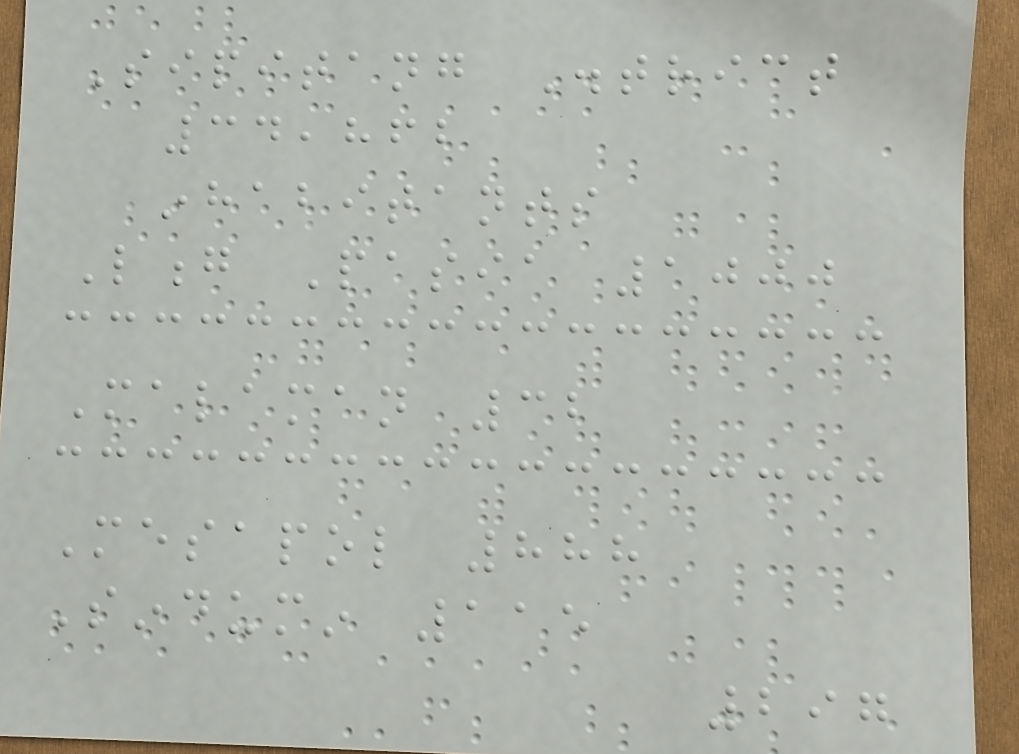Sipitang District
34,862
inhabitants
Long Pasia 1000
Malaman 32
Mesapol 888
Sindumin 115
297
